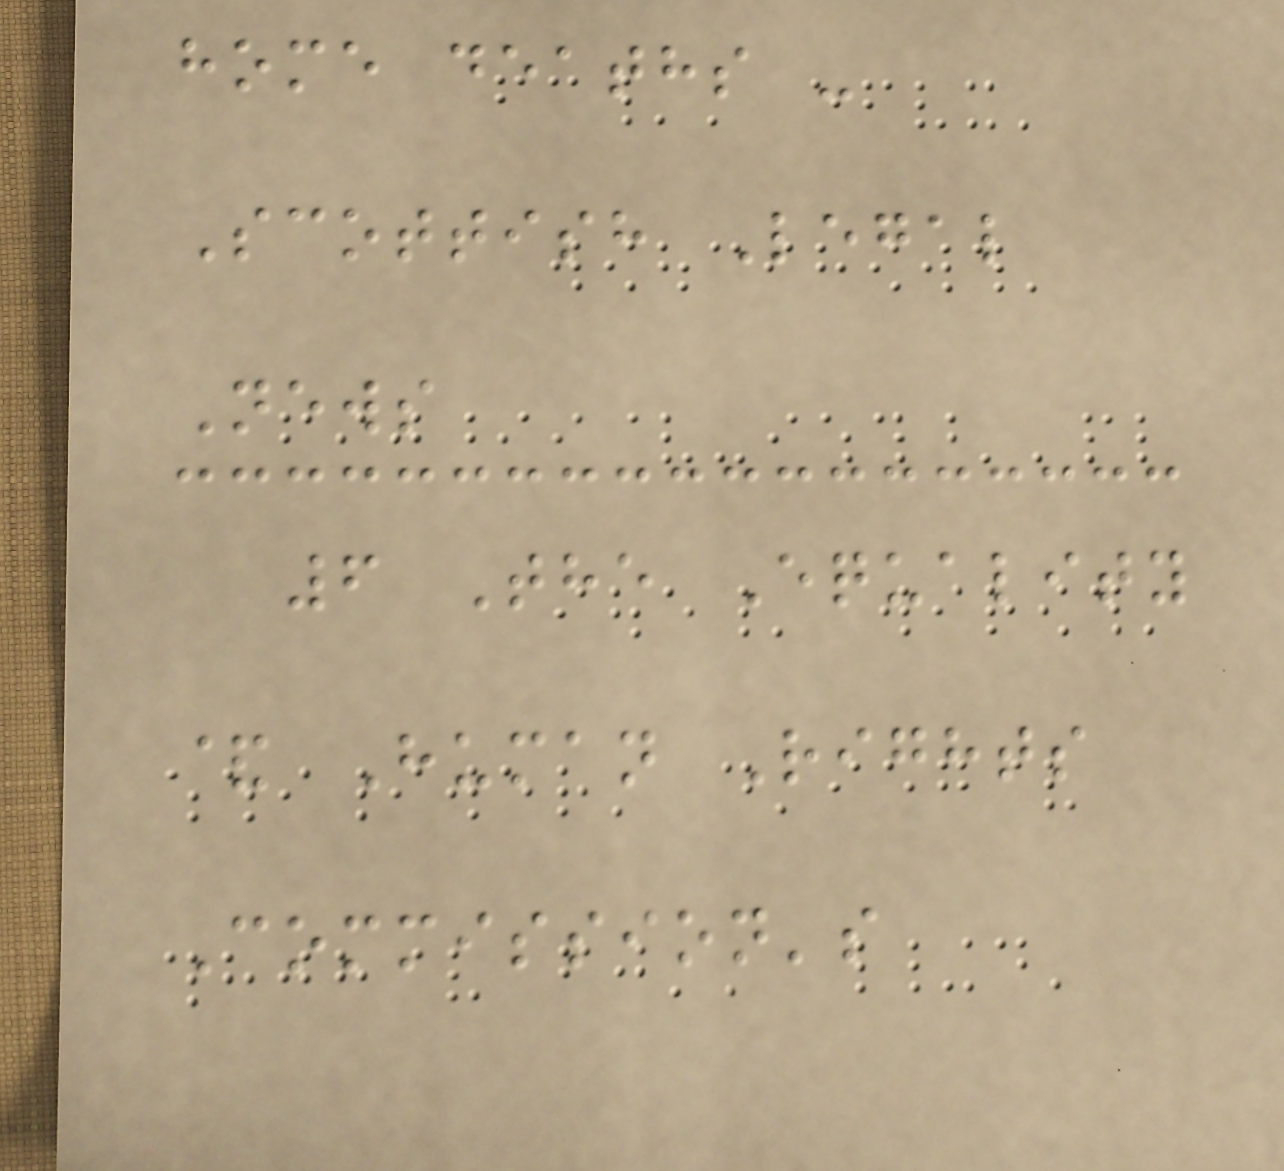home deaths -
Scottish Legal
News
6 The Equality
& Human Rights
Commission's
